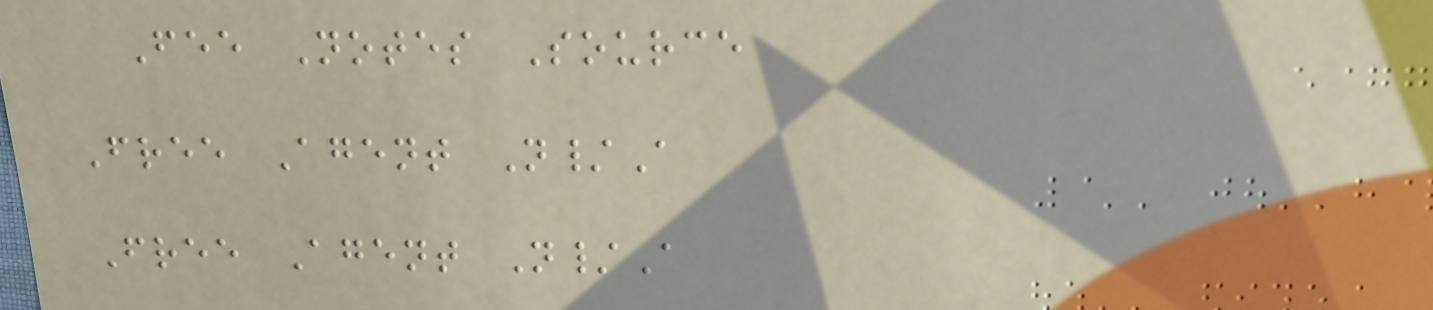Fee Notes Source
Free Agent N/A
Free Agent N/A
